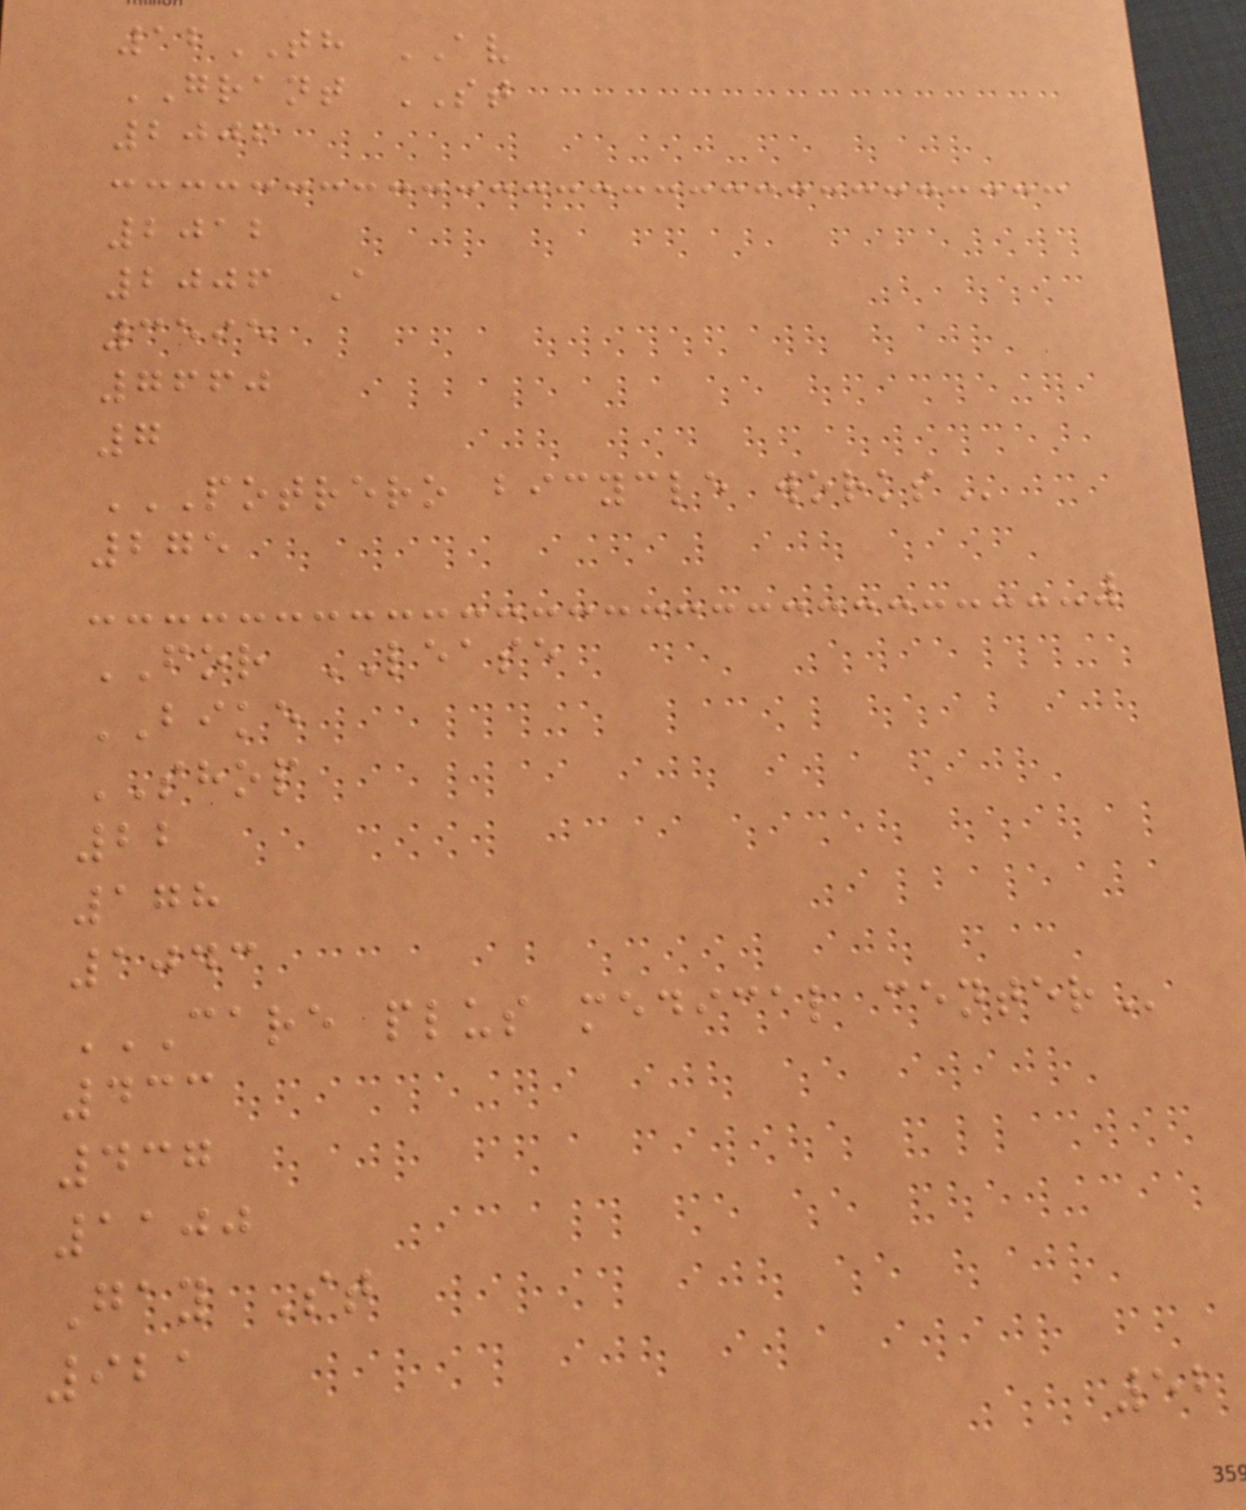12TH AV
GRANT ST
2006
2012
2006 A
3595
7660
7
POTRERO BICYCLE WORKS
275
FOR LEASE
BIKE
SHOP
22
178
1043
CARE PLUS MEDICAL CENTER
433
437
1100
Gay St
921
52
